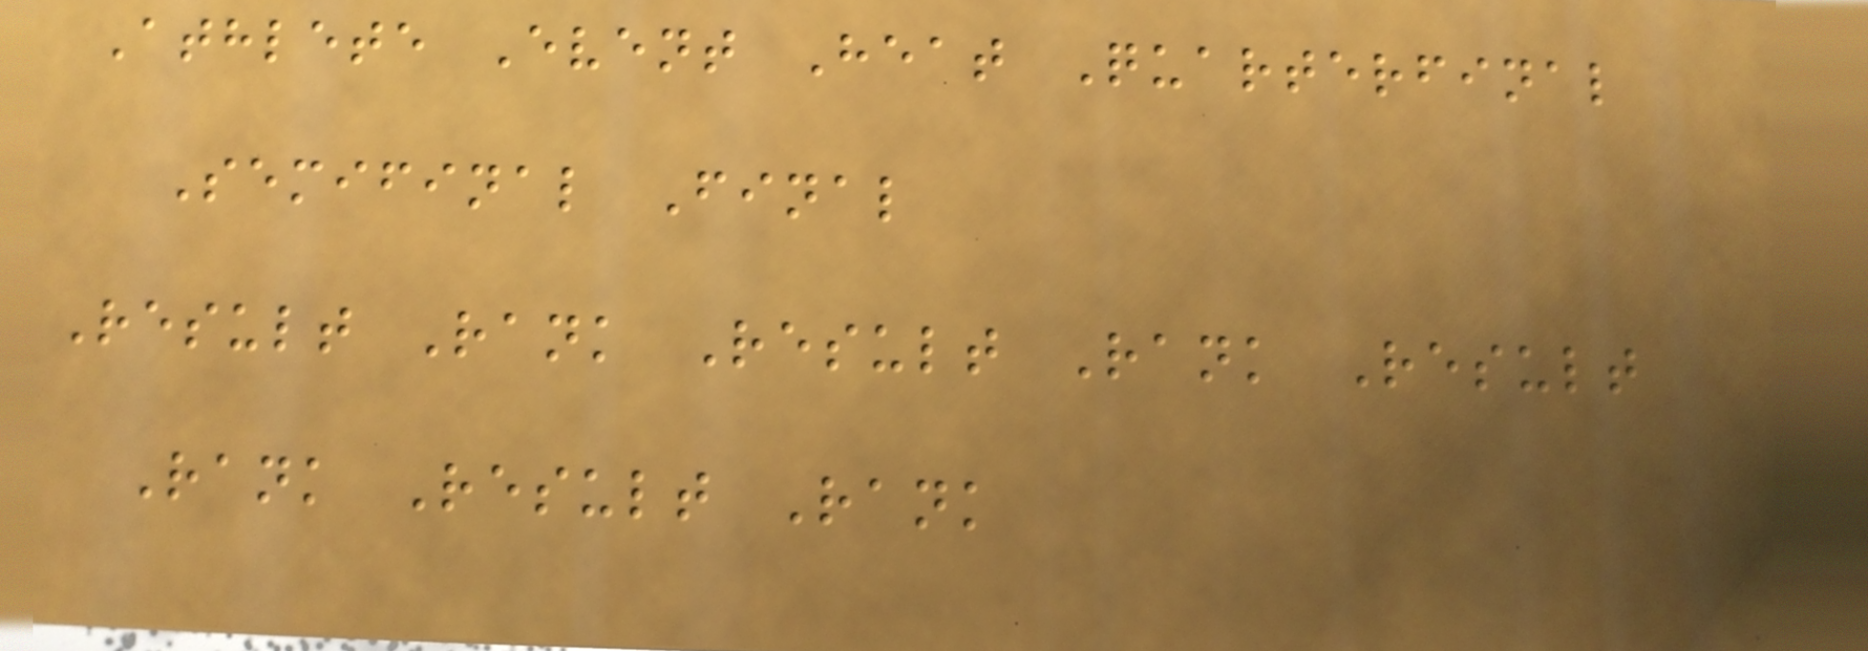Athlete Event Heat Quarterfinal
Semifinal Final
Result Rank Result Rank Result
Rank Result Rank
